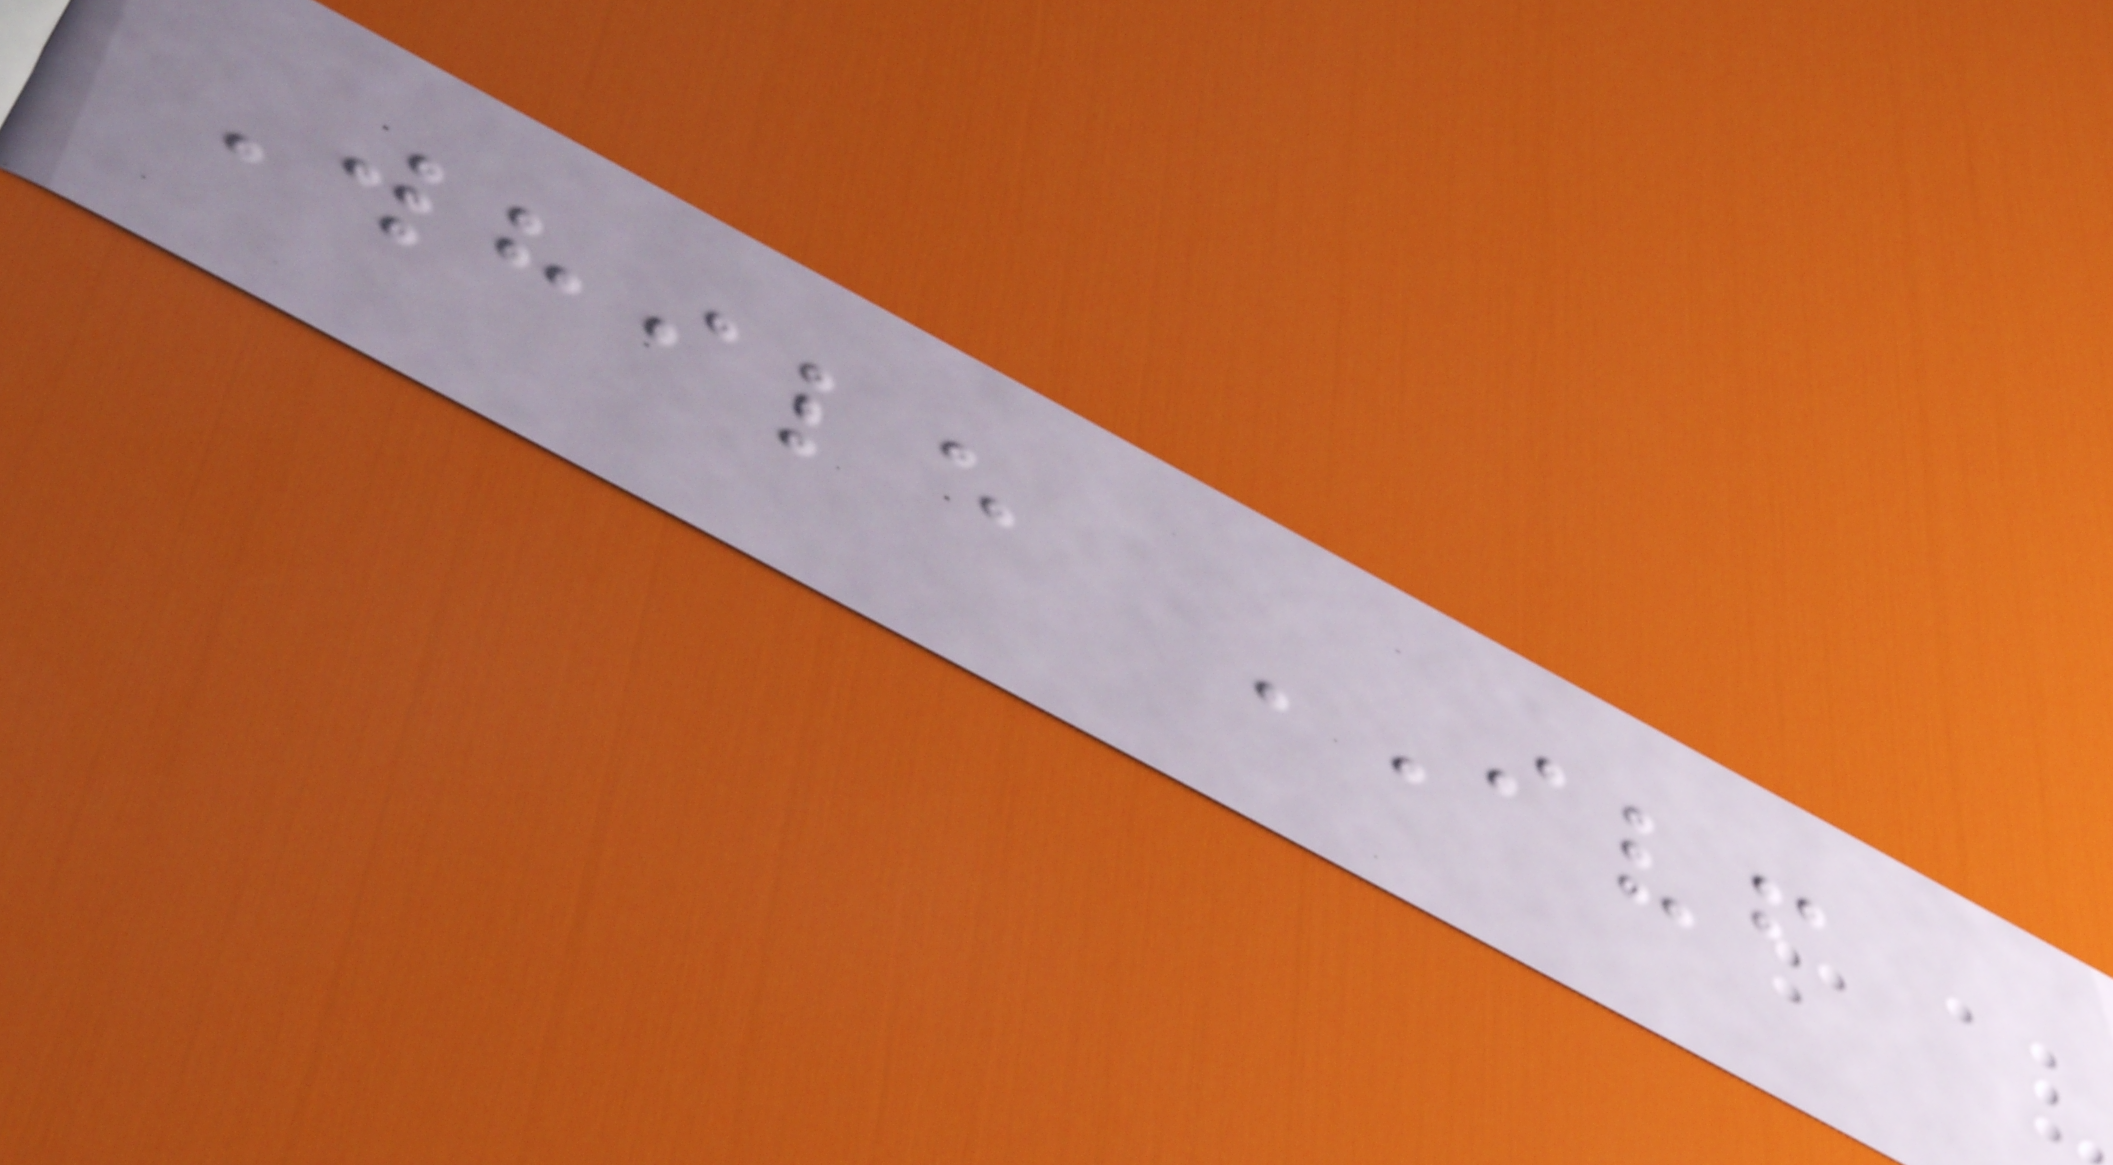While IVF
